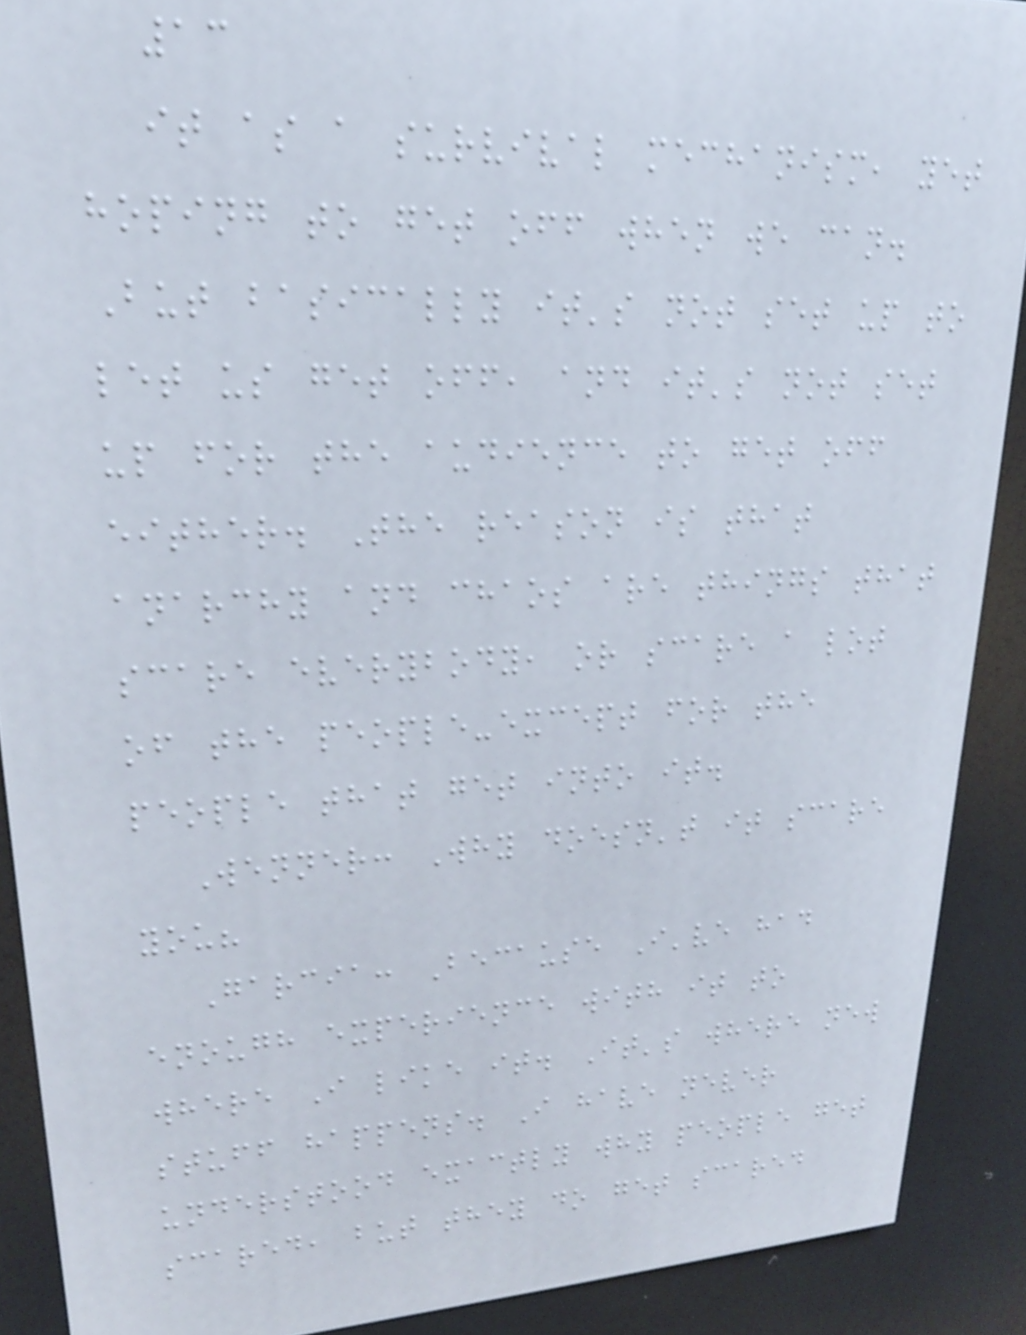13
it as a survival mechanism, yet
hoping to get off when we can.
But basically it's not set up to
let us get off, and it's not set
up for the audience to get off
either. The reason is that
anarchy and chaos are things that
scare everybody, or scare a lot
of the people-except for the
people that get into it.
Wenner: Why doesn't it scare
you?
Garcia: Because I've had
enough experience with it to
where I like it. It's where new
stuff happens. I have never
understood exactly why people get
scared, but they do get scared
